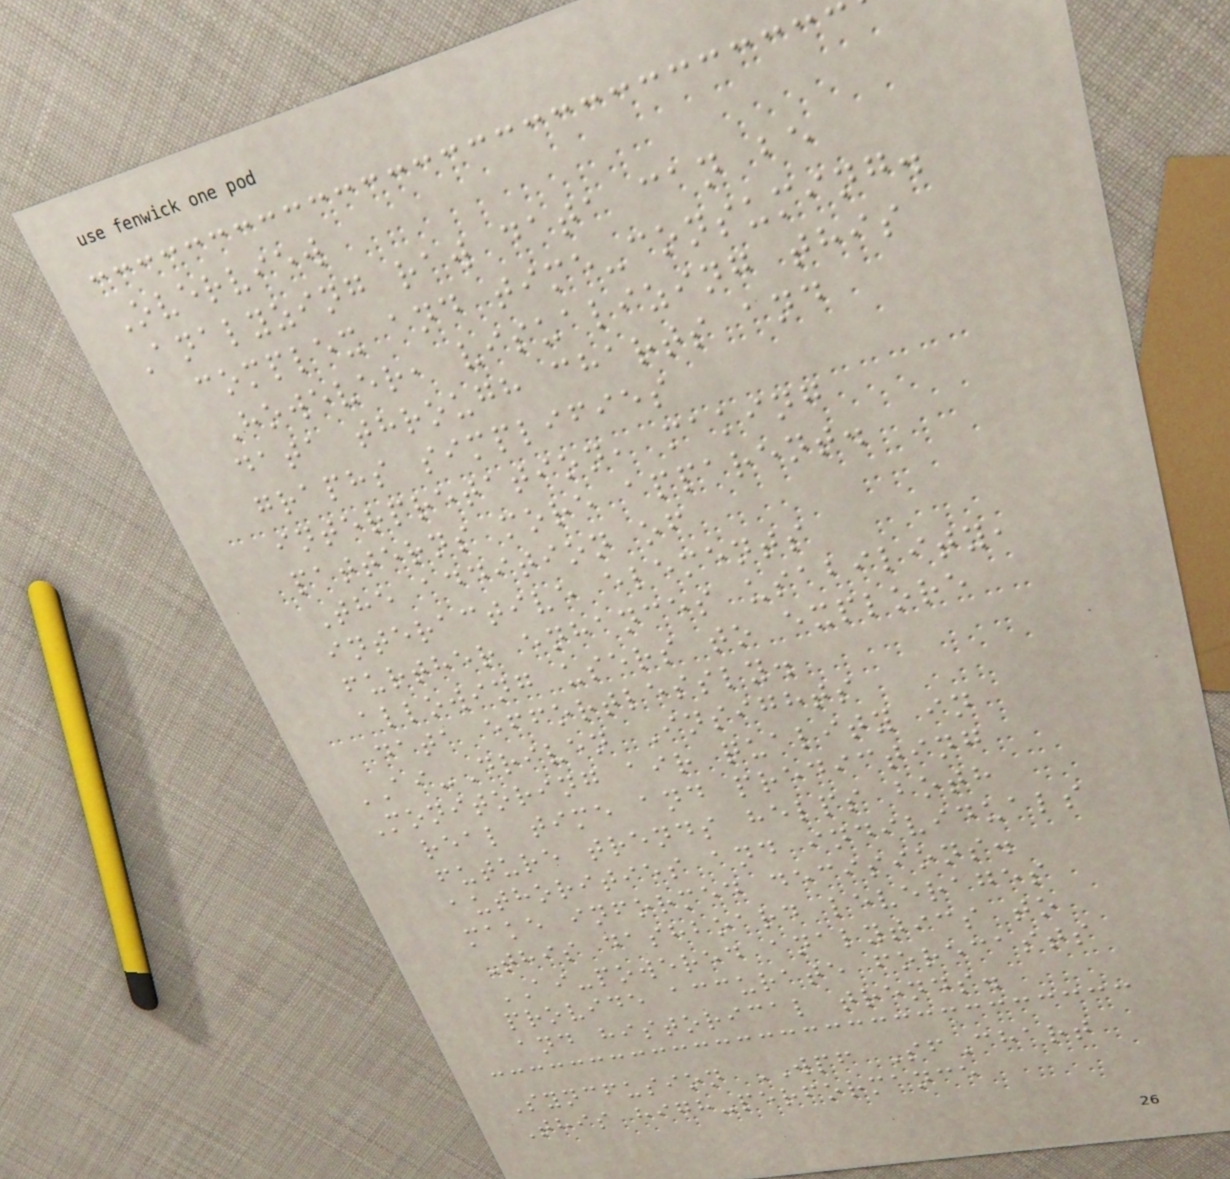Overview
Analyzing raw data can be
complex and time-consuming.
However, visualizing this
data through charts and
graphs simplifies
interpretation, making
patterns more apparent.
The addition of
interactive elements
further enhances usability,
allowing users to explore
data effortlessly.
AI-Driven Insights
Monitoring air quality in
real time and predicting
future trends helps both
authorities and individuals
make informed decisions.
This dashboard leverages
AI-powered analytics to
provide accurate forecasts
and historical trends.
Syncfusion WPF SfChart
This high-performance
